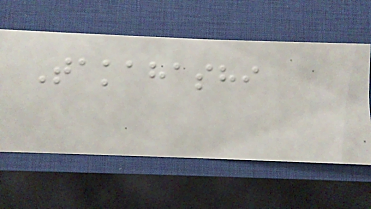Takahashi
